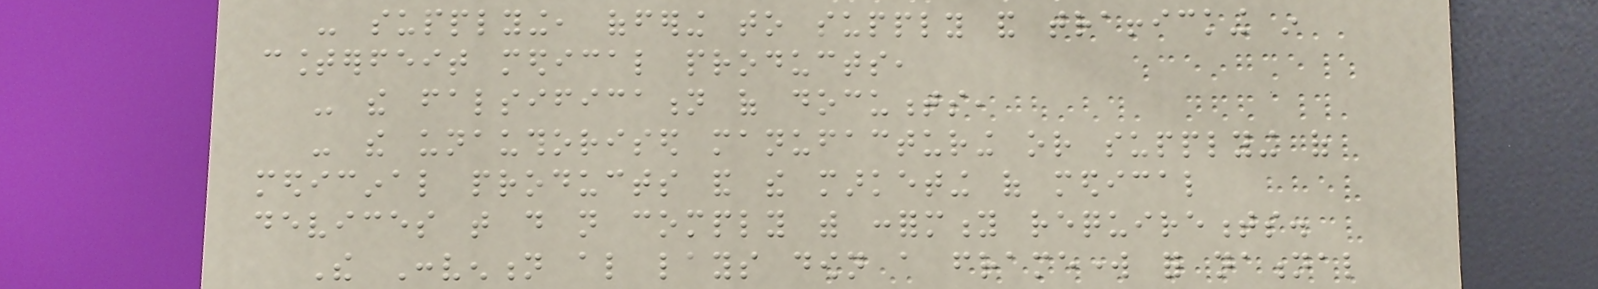- supplying, offering to supply and trafficking in
counterfeit medical products,
- the falsification of documents,
- the unauthorised manufacturing or supplying of
medicinal products and the marketing of medical
devices that do not comply with conformity requirements.
The Convention also lays down a framework for national
